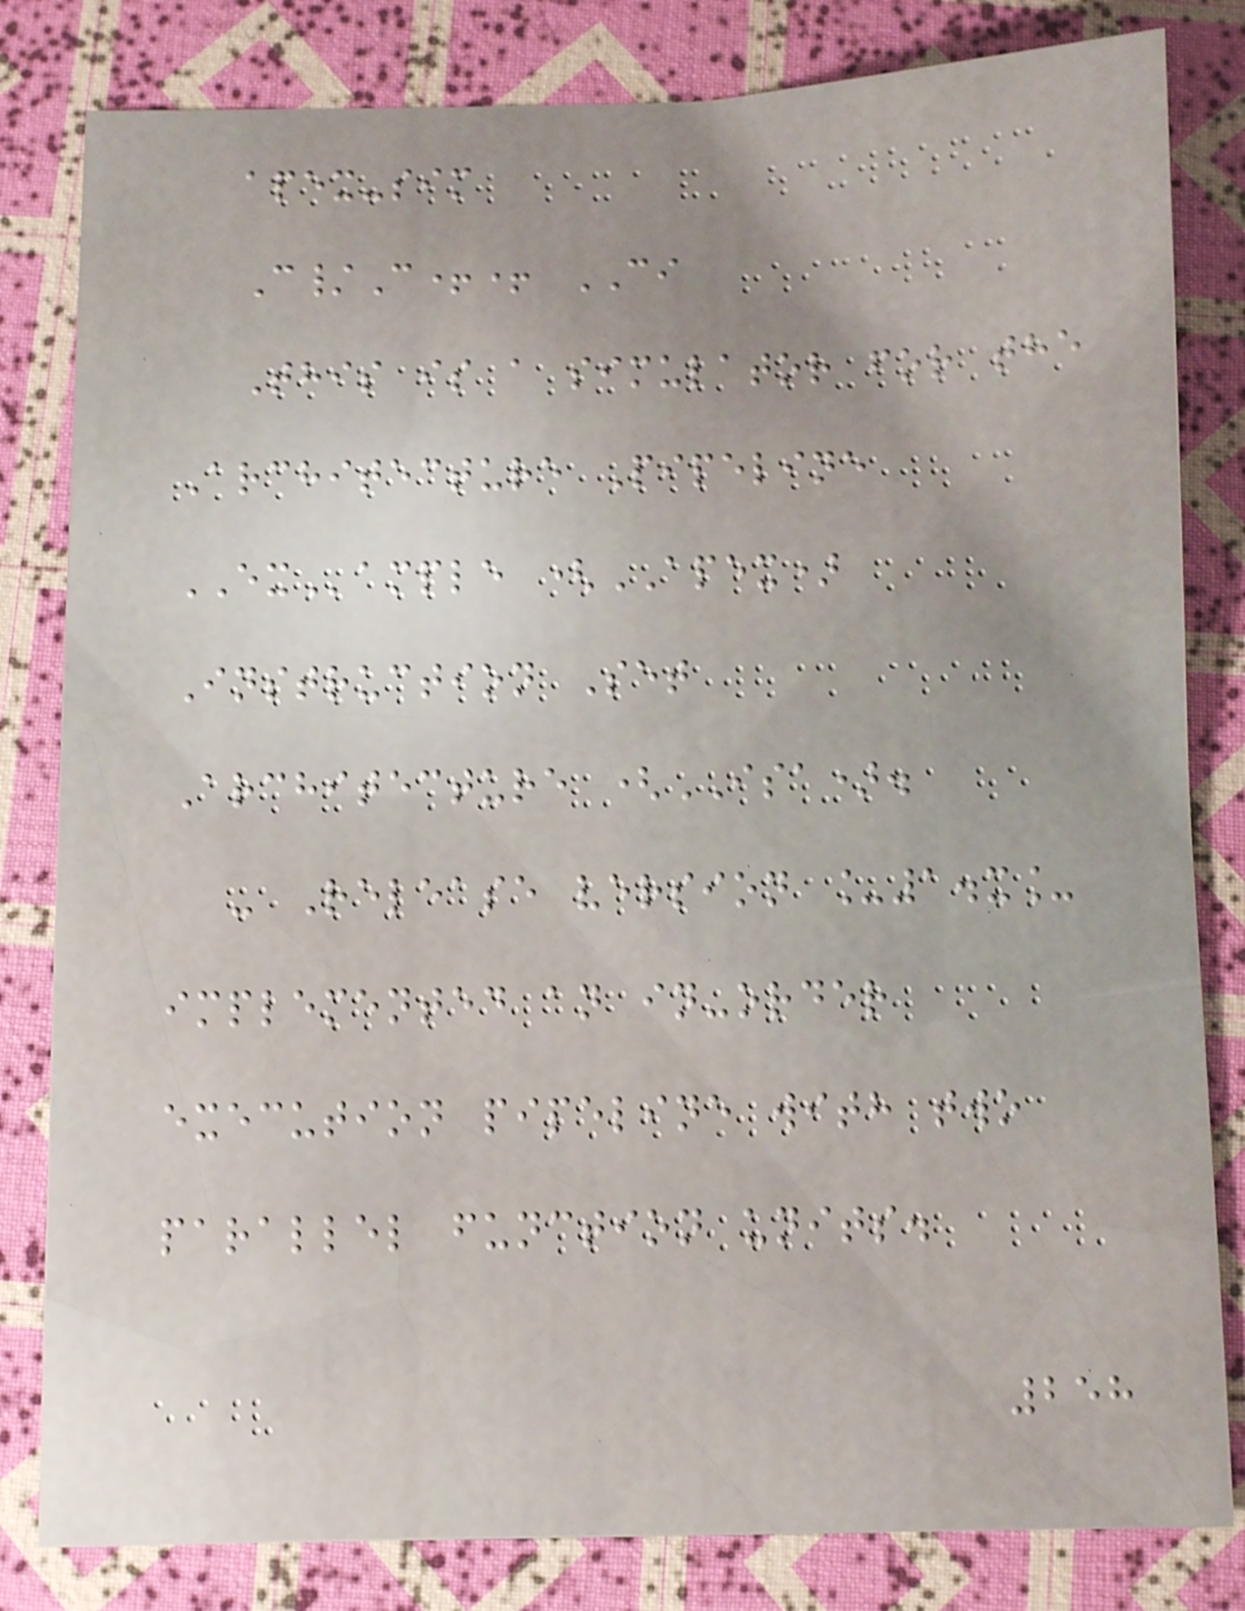apex-sim
C/C++ CI
This is a simulator for the
Architecture Pipeline
EXample (APEX)
Instruction Set
Architecture (ISA).
- Release version _1.x_
implemented an in-order
execution pipeline with two
parallel function units.
258
